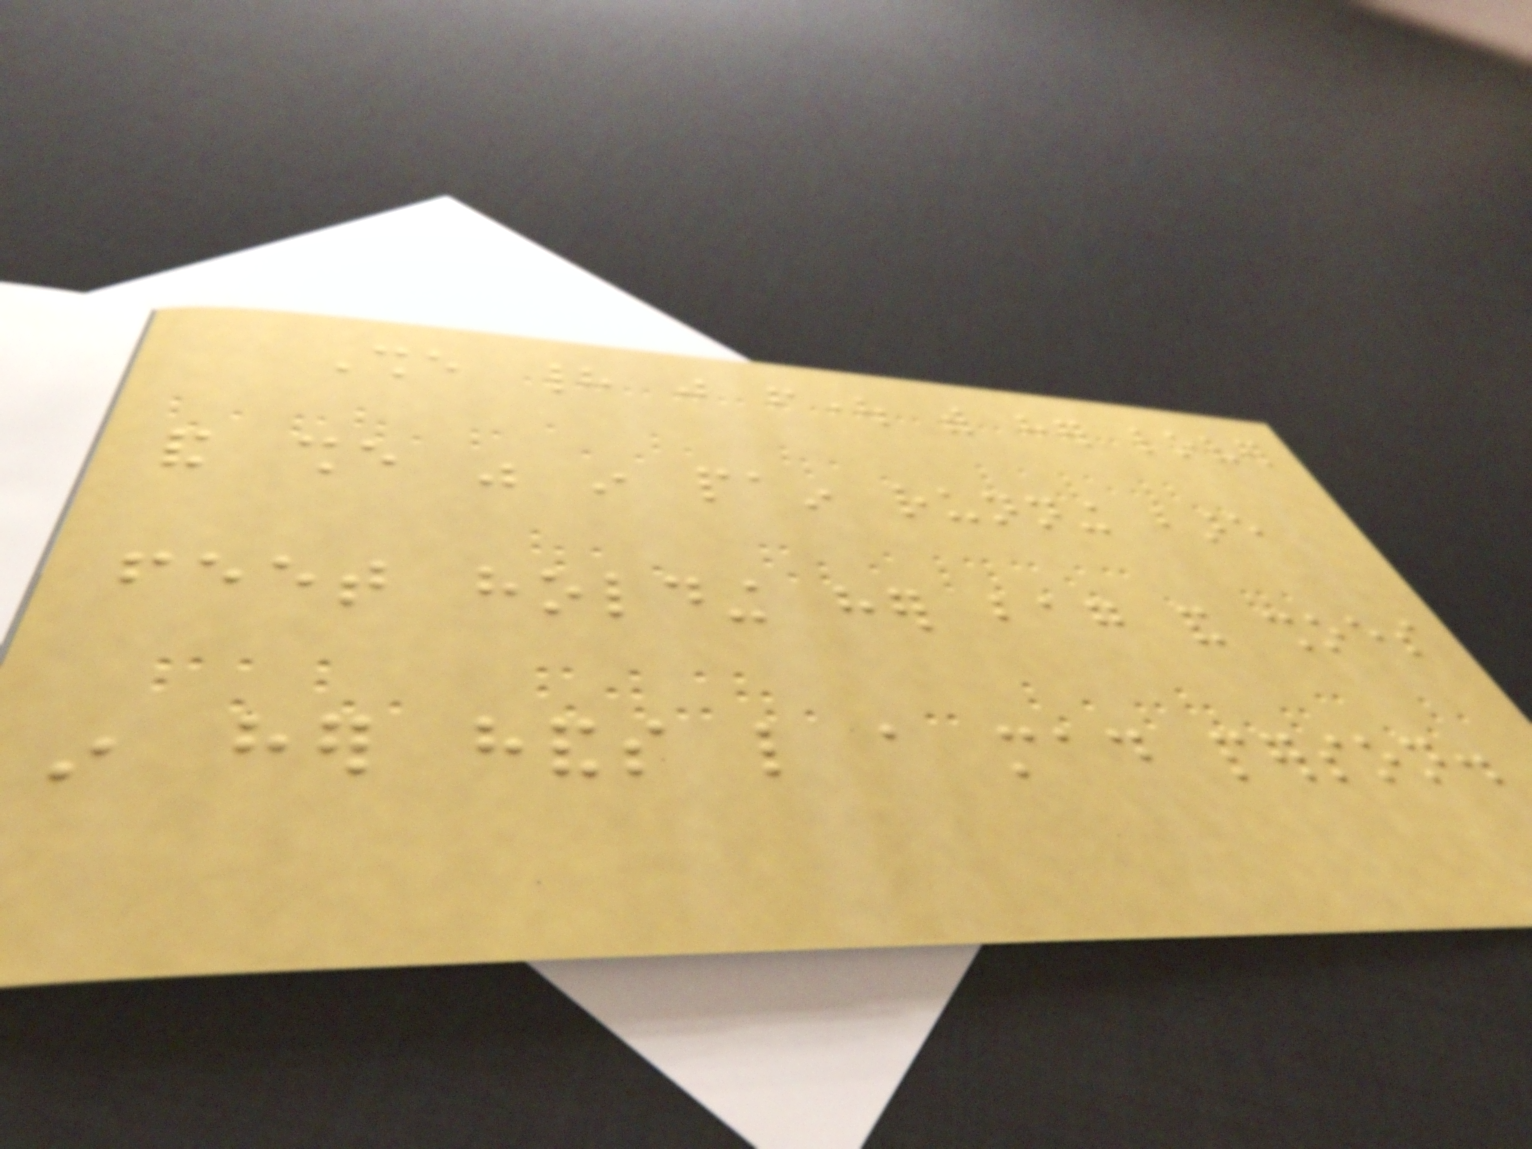She had just fought with her lover
and she was in pain running bare
feet holding her bag and shoes
in her hands like a mad person.
